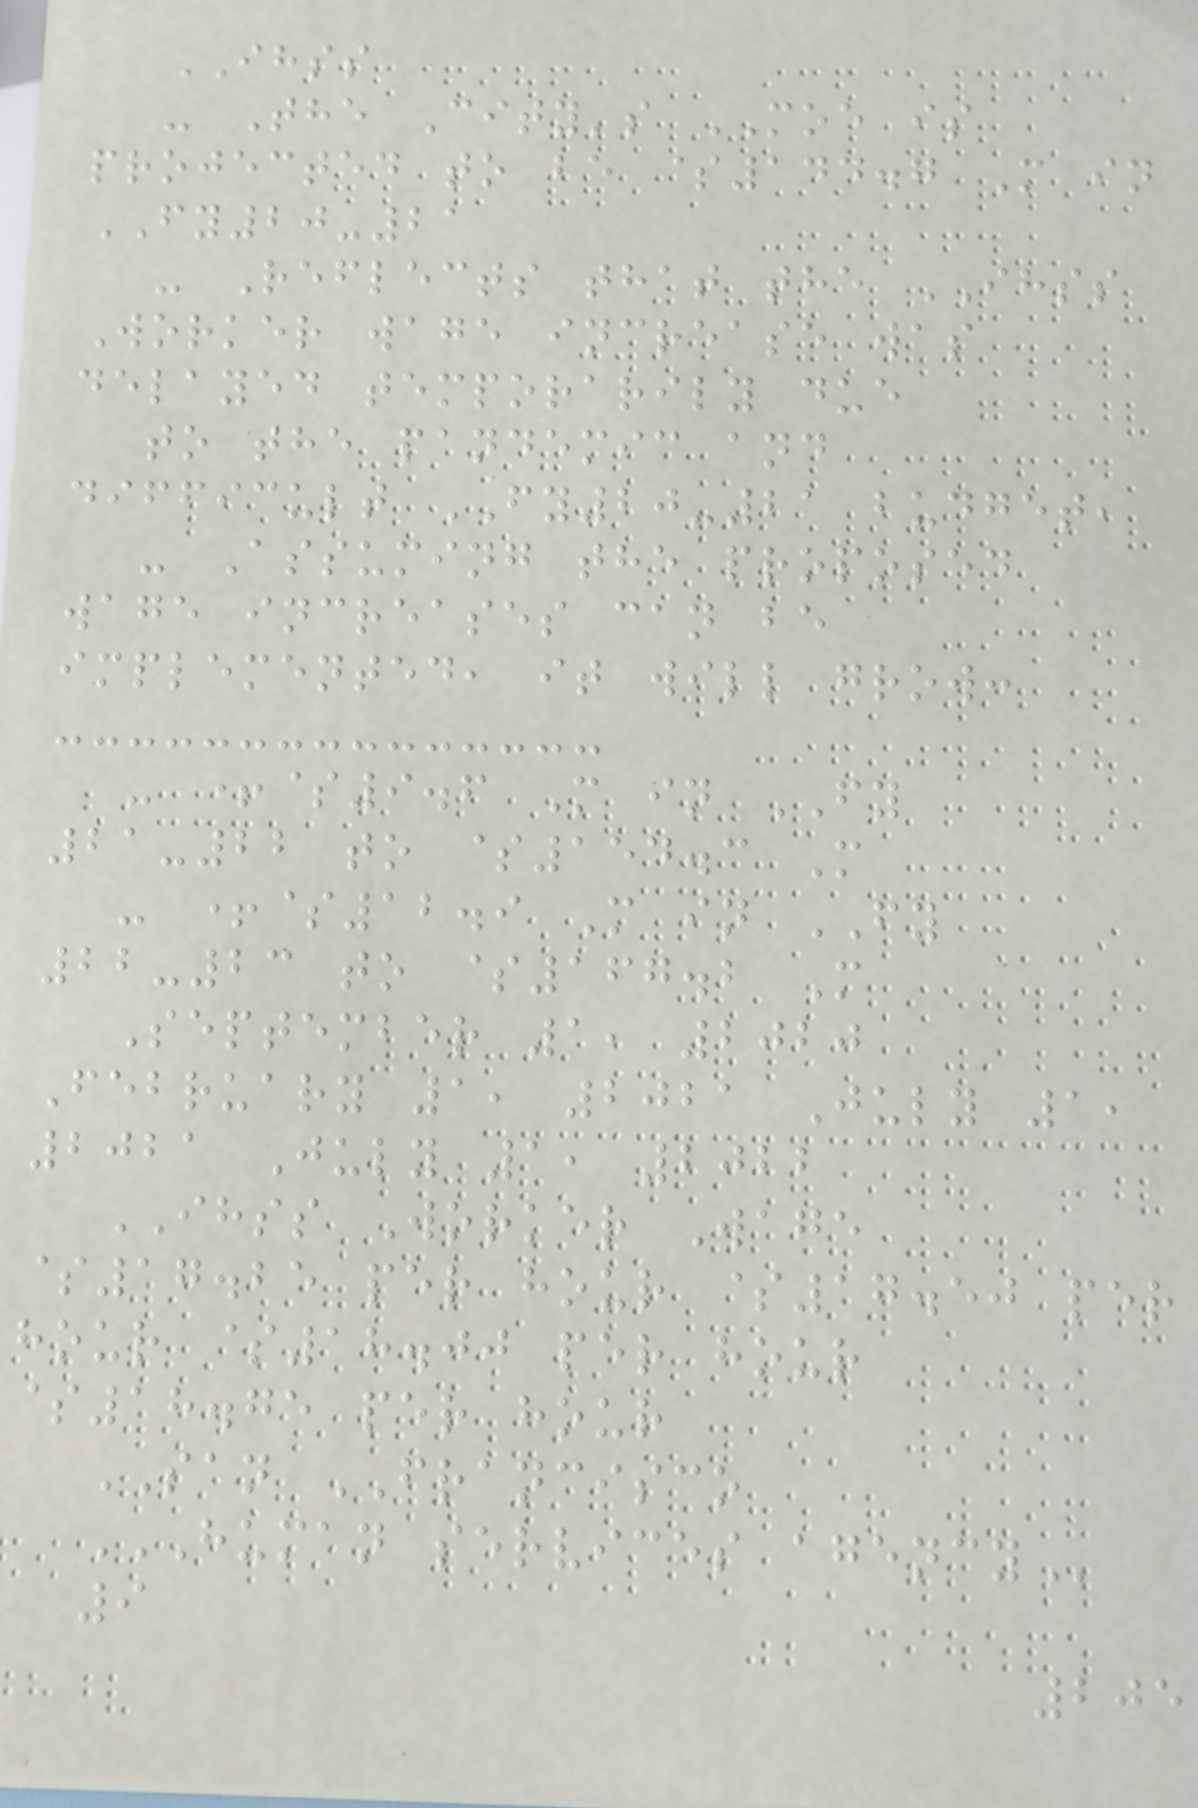IHSS
- The City's MOE is
projected to be $144.7 M in
FY20-21
- Reflects that the IHSS
Worker wage increase was
delayed temporarily due
to the pandemic and
difficult FY20-21 budget,
- Assuming the proposed
wage increases can be
implemented, it will grow:
- +$9.6 M in FY
21-22 to $154.3 M
- +$12.9 M in FY
22-23 to $167.2 M
September 1, 2020
February 1, 2021 July 1,
2021 July 1, 2022
IHSS Worker Wage
$17.25 per hour $17.50 per
hour $18.00 per hour
$18.75 per hour
SAN FRANCISCO
HUMAN SERVICES AGENCY
9
205
